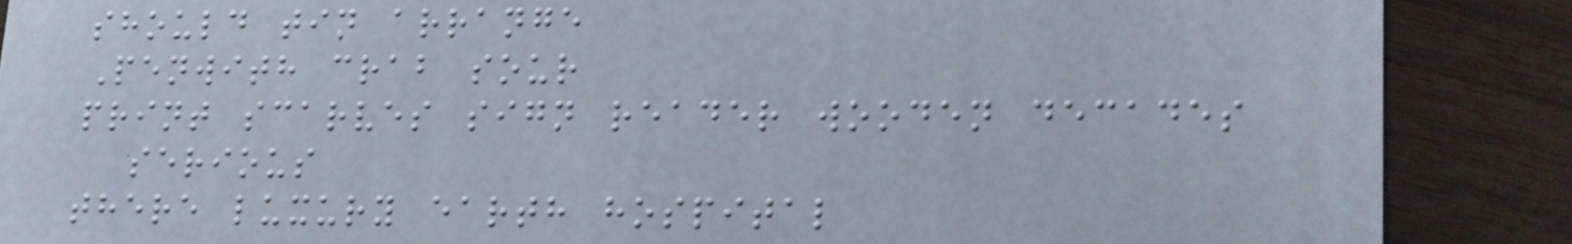should tin arrange
Penwith crab sour
print scarves sign reader wooden decades
serious
there luxury earth hospital
